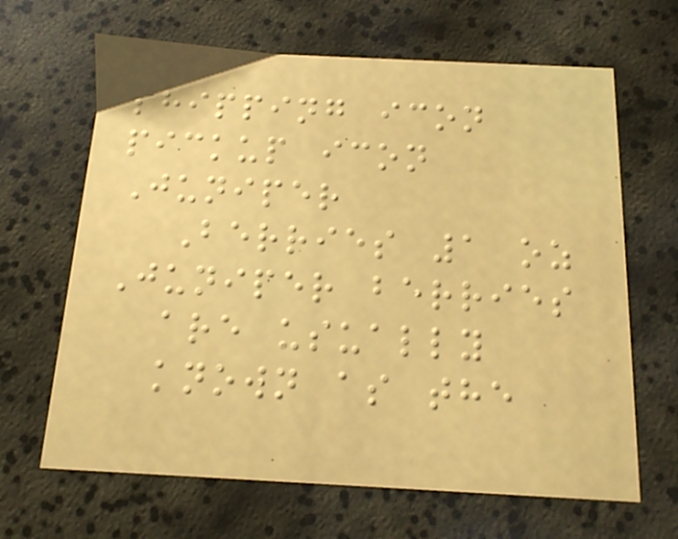shipping icon
pickup icon
Juniper
Berries 1 oz
Juniper berries
are usually
known as the
